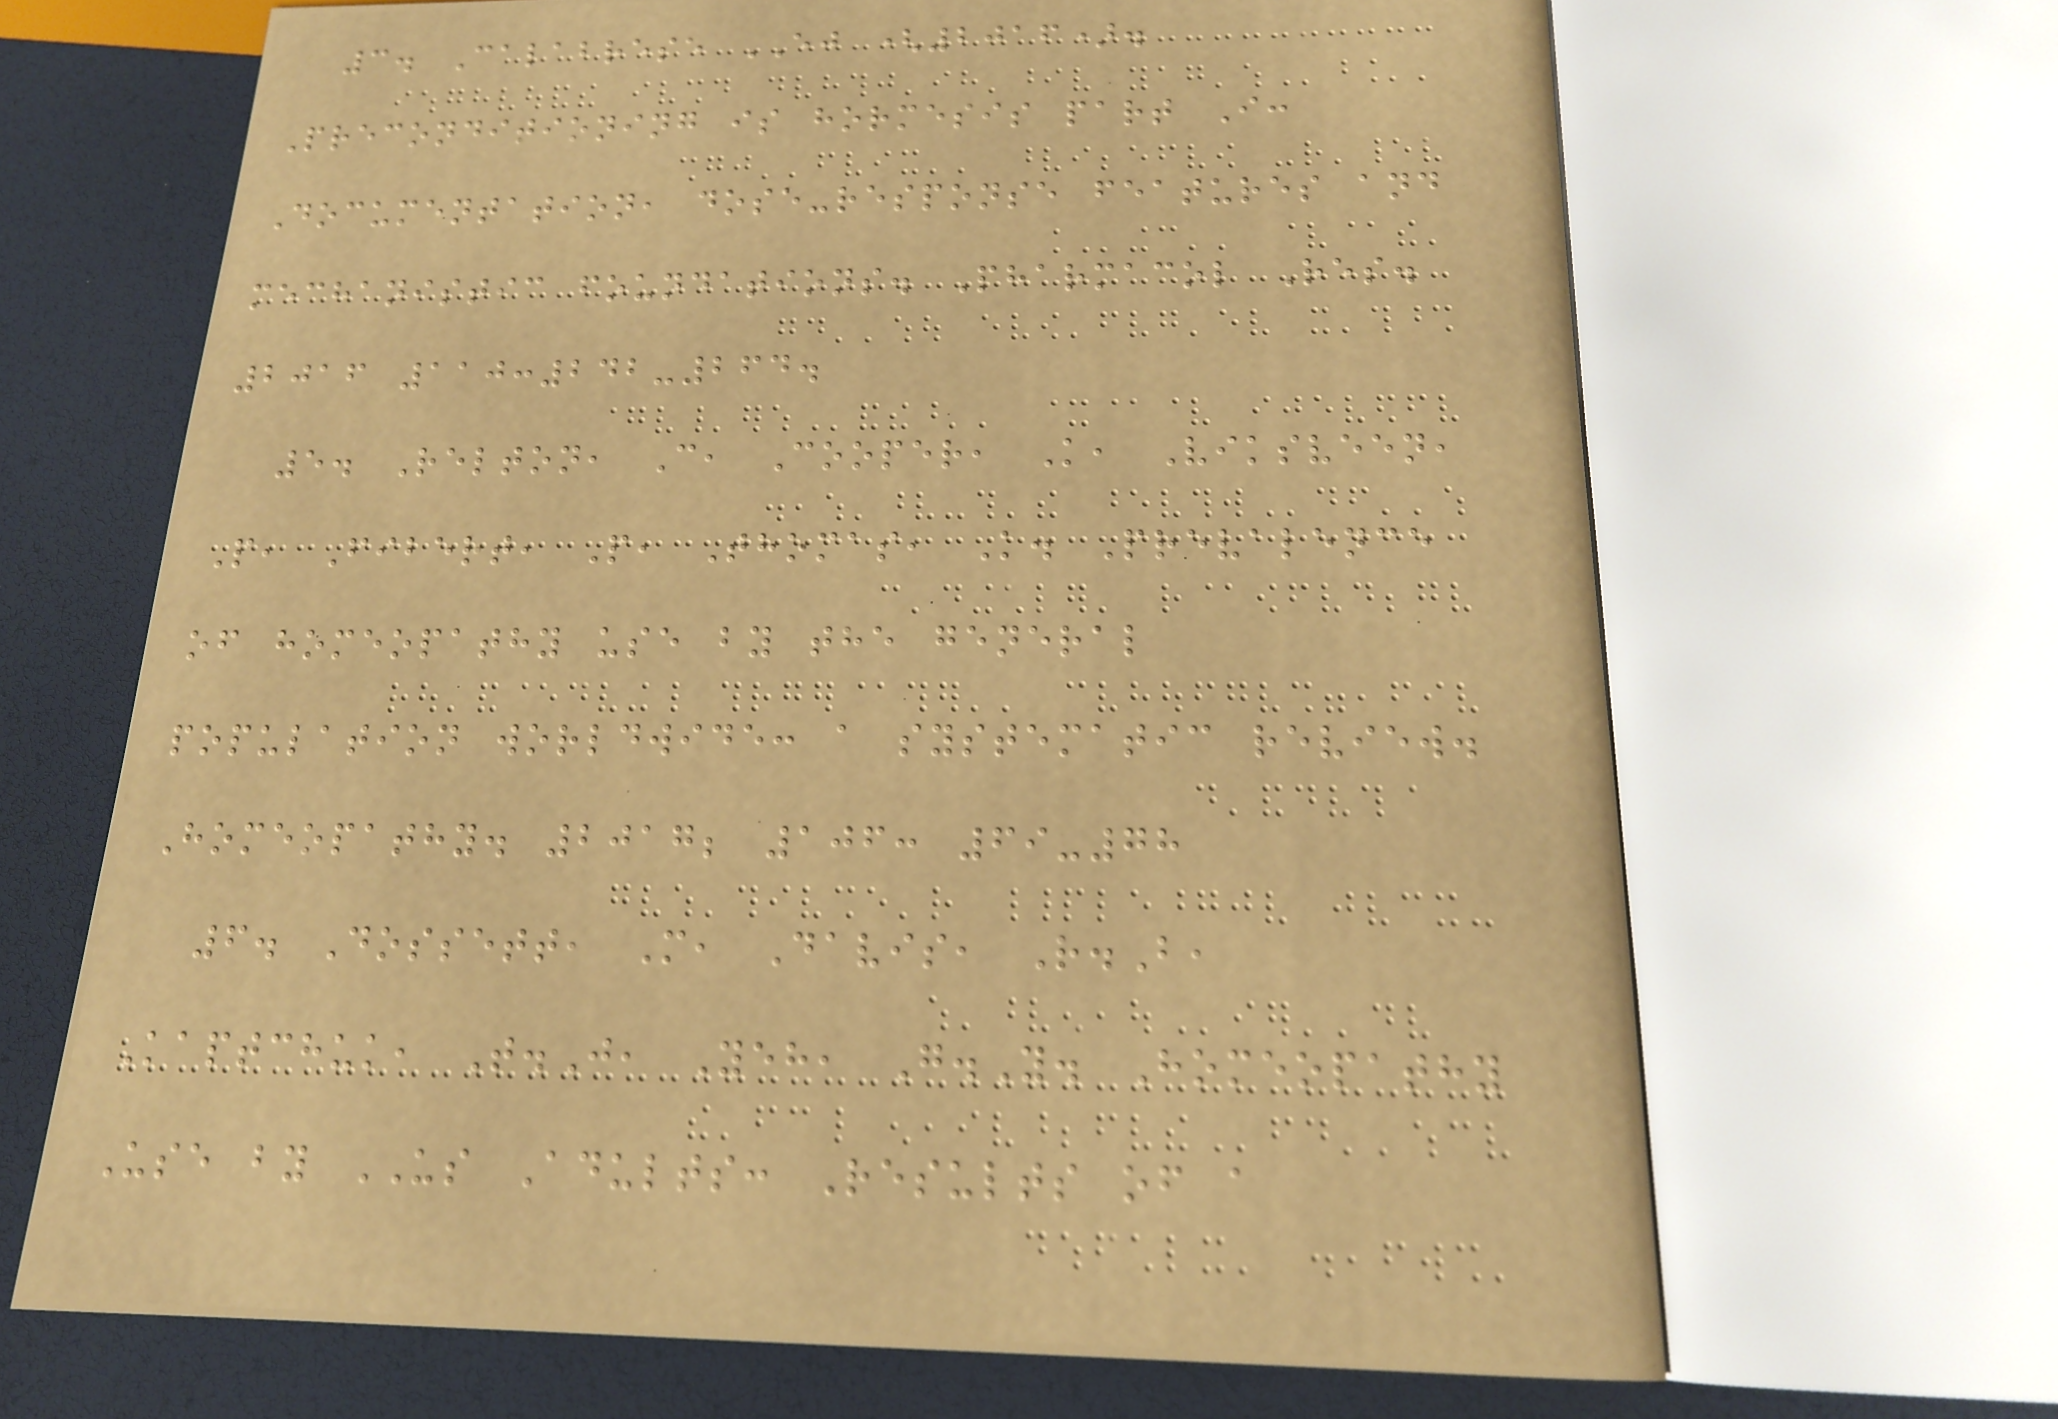3. Calabrese EJ (2016).
Preconditioning is hormesis part I:
Documentation, dose-response features and
mechanistic foundations. Pharmacol Res.
2016 110:242-264.
5. Relton, C, Cooper, K, Viksveen,
P, Fibert, P, Thomas, K. Prevalence
of homeopathy use by the general
population worldwide: a systematic review.
Homeopathy. 2017; 106: 69-78
6. Dossett, M, Davis, R.B,
Kaptchuk, T.J, Yeh, G.Y. Homeopathy
Use by US Adults: Results of a
